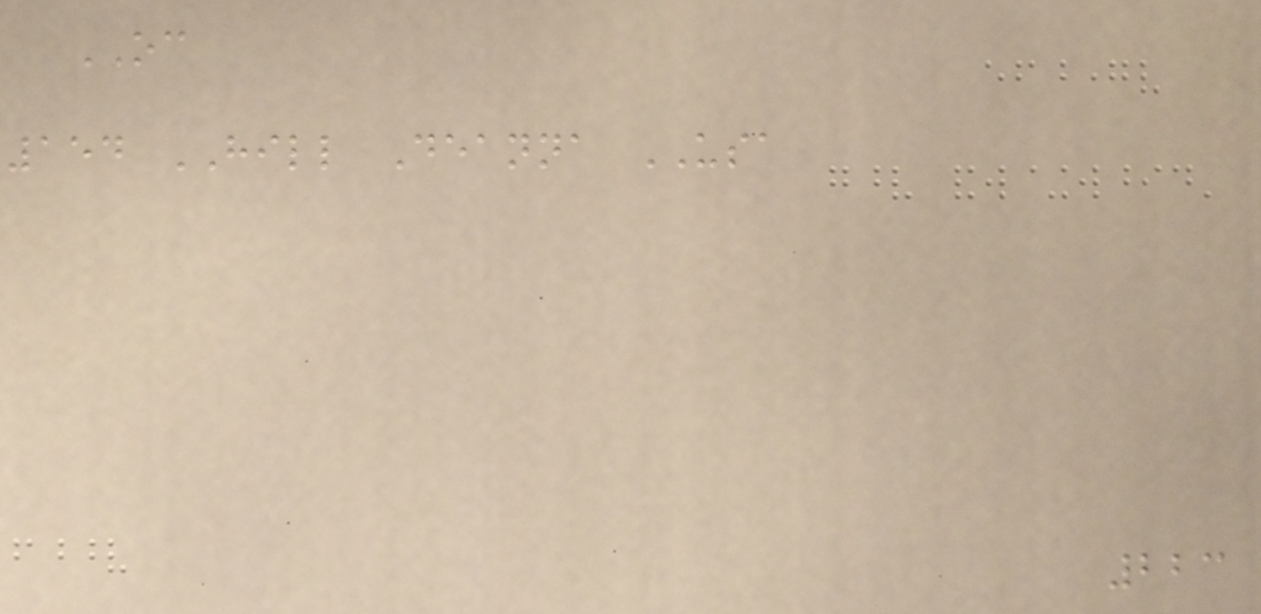OC
154 HILL Deanna USA
223
